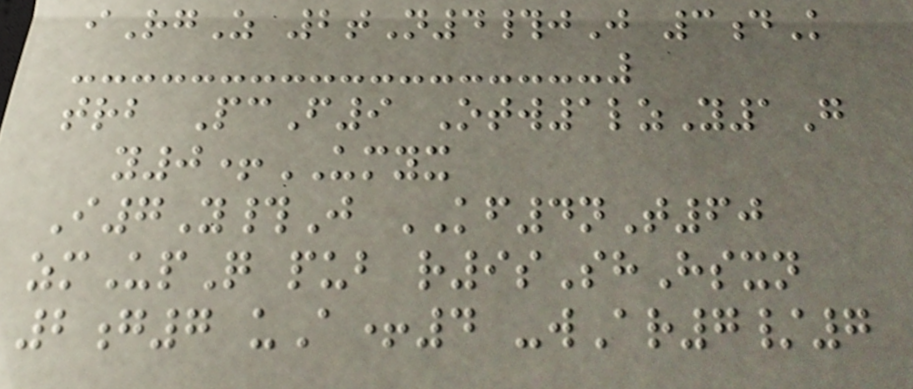iRgZ 2tN4#jJ 3dK
trb PcF9 Otw1lzY1G
y0+UMYX
I7Y#J KF4nT60
zmUpQ pub r9sShHsxn
2g7 uA+4 -wAr7/7
